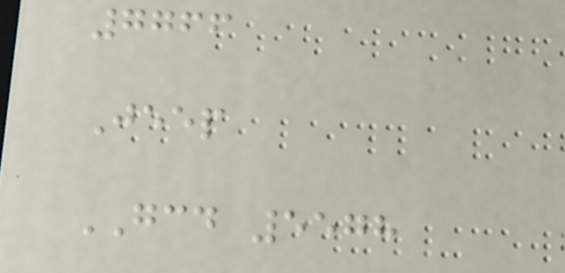7766
Jeep
GCD 5578
